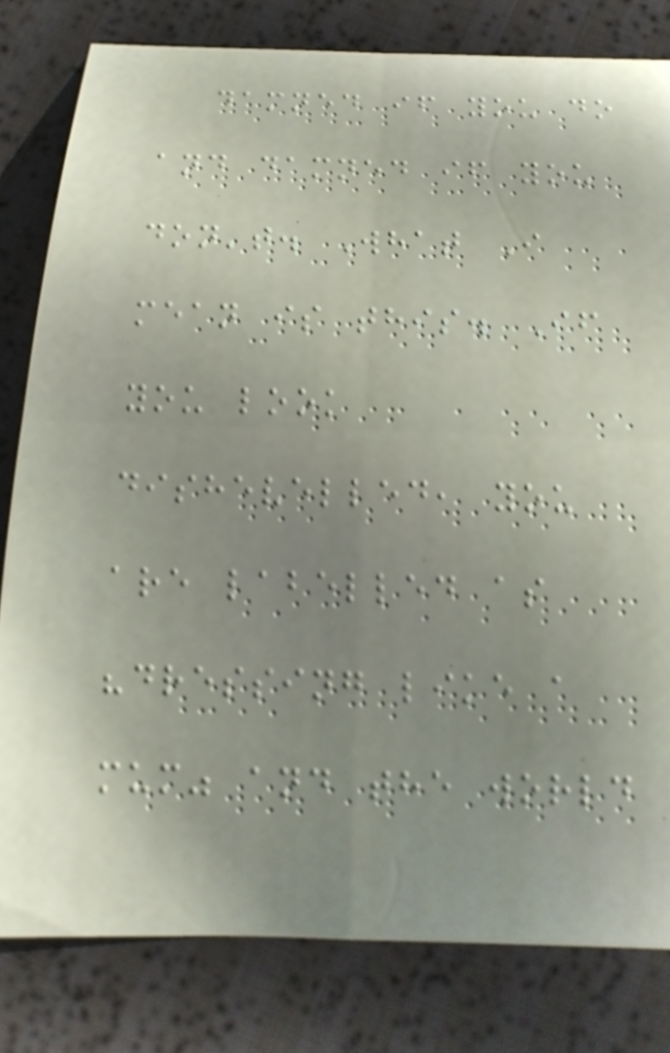damned if you do
and damned if you
don't. What I
mean is this. If
you look
dishevelled, you
are labelled as
"dressing like a
mum" and the world
